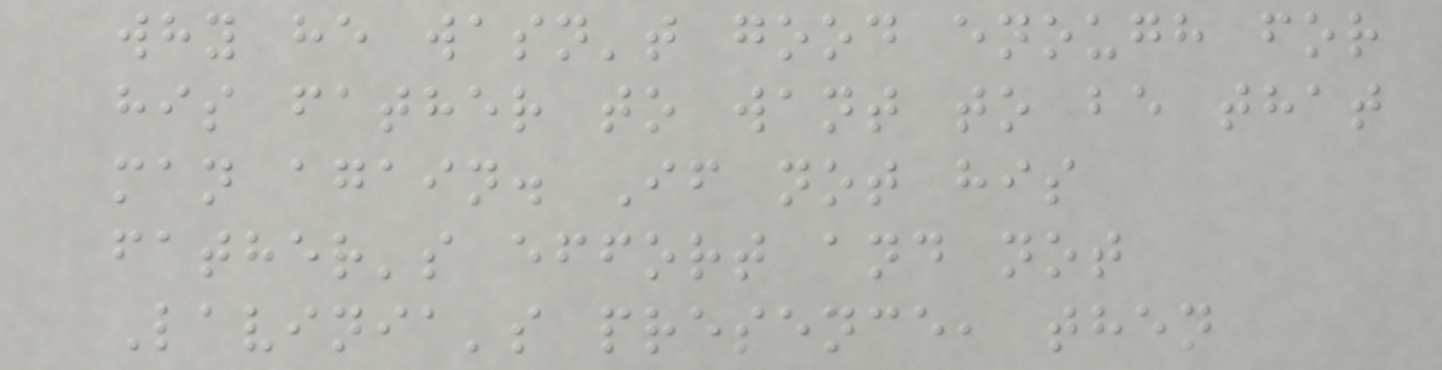why he wasn't good enough for
his father to want to be that
man again. If not his
father's effort and not
Lavinia's presence, then
